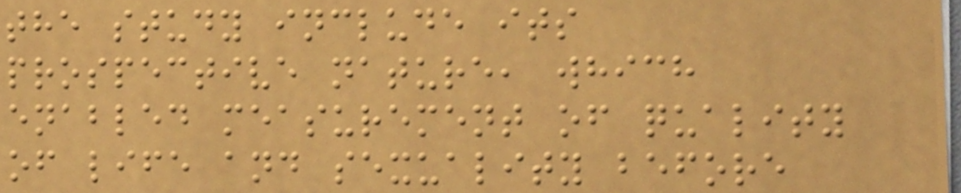the study include its
prospective nature, which
enabled measurement of quality
of life and sexuality before
